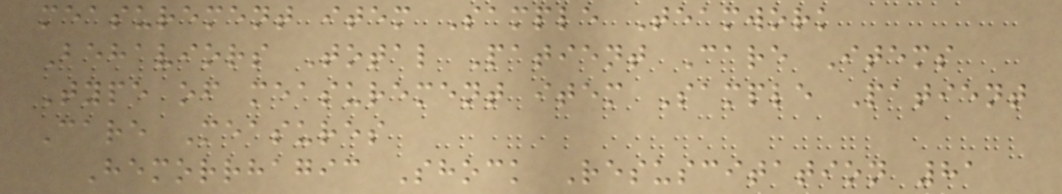measurement item Sample Teamwork
Behaviors Total Patient Care Items
Type of measurement item Sample Patient
Care Measures
Hemorrhagic Shock Resuscitation 81
